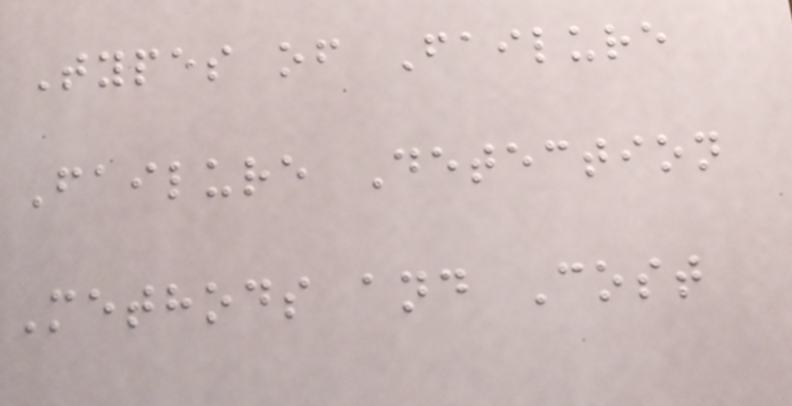Types of Failure
Failure Detection
Methods and Cost
